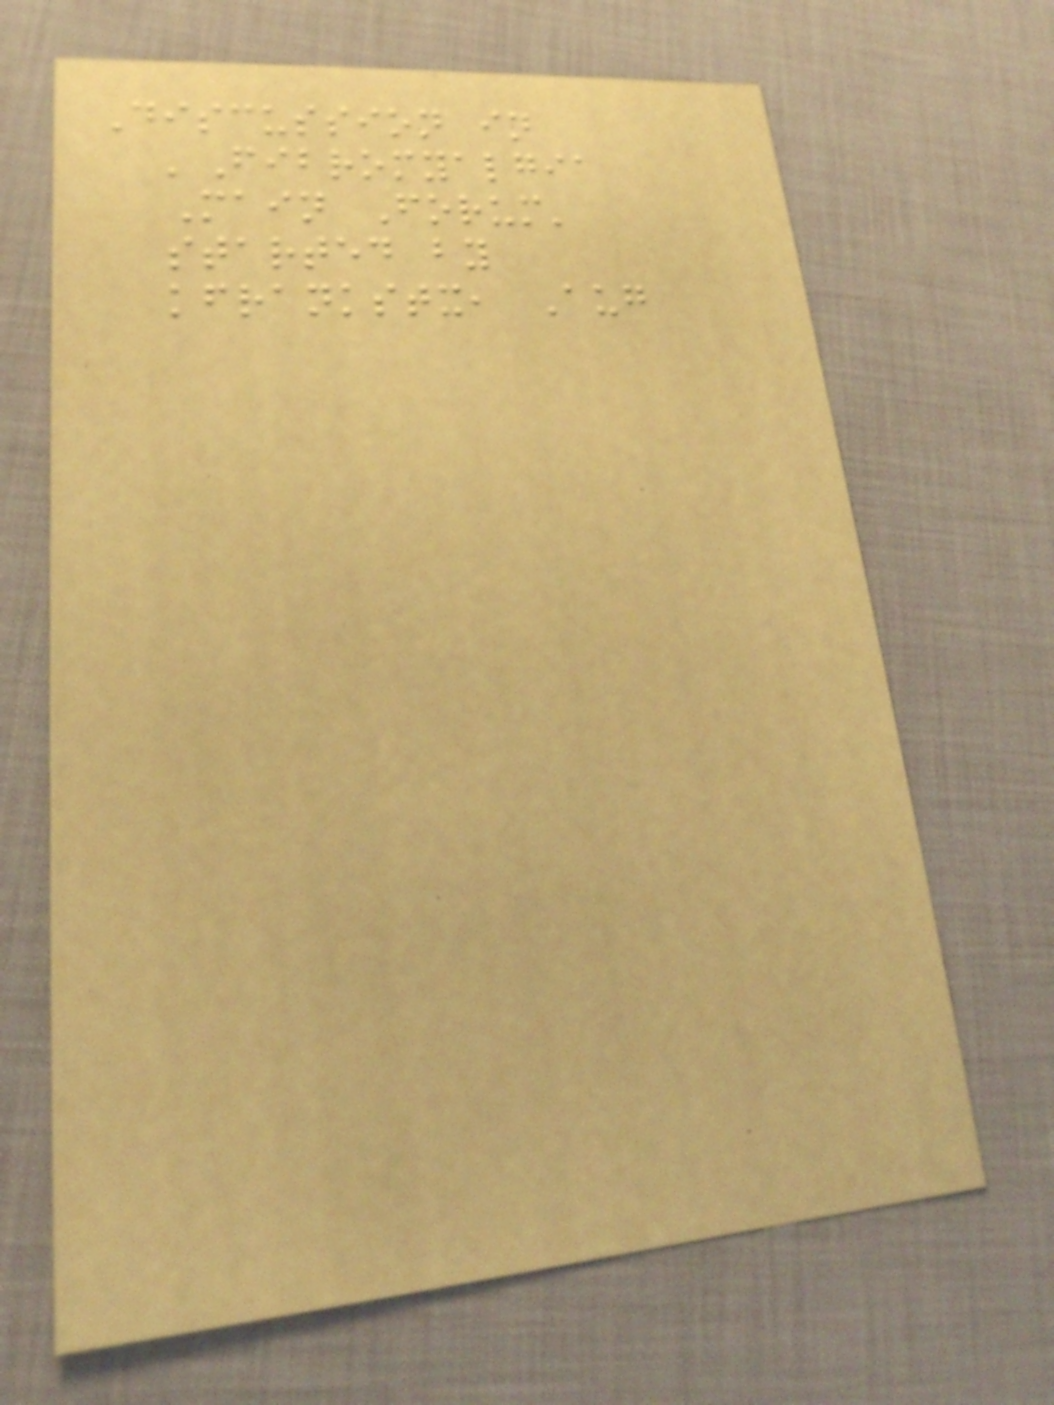Discussion in
'Fibromyalgia
Main Forum'
started by
kfrankstx, Aug
